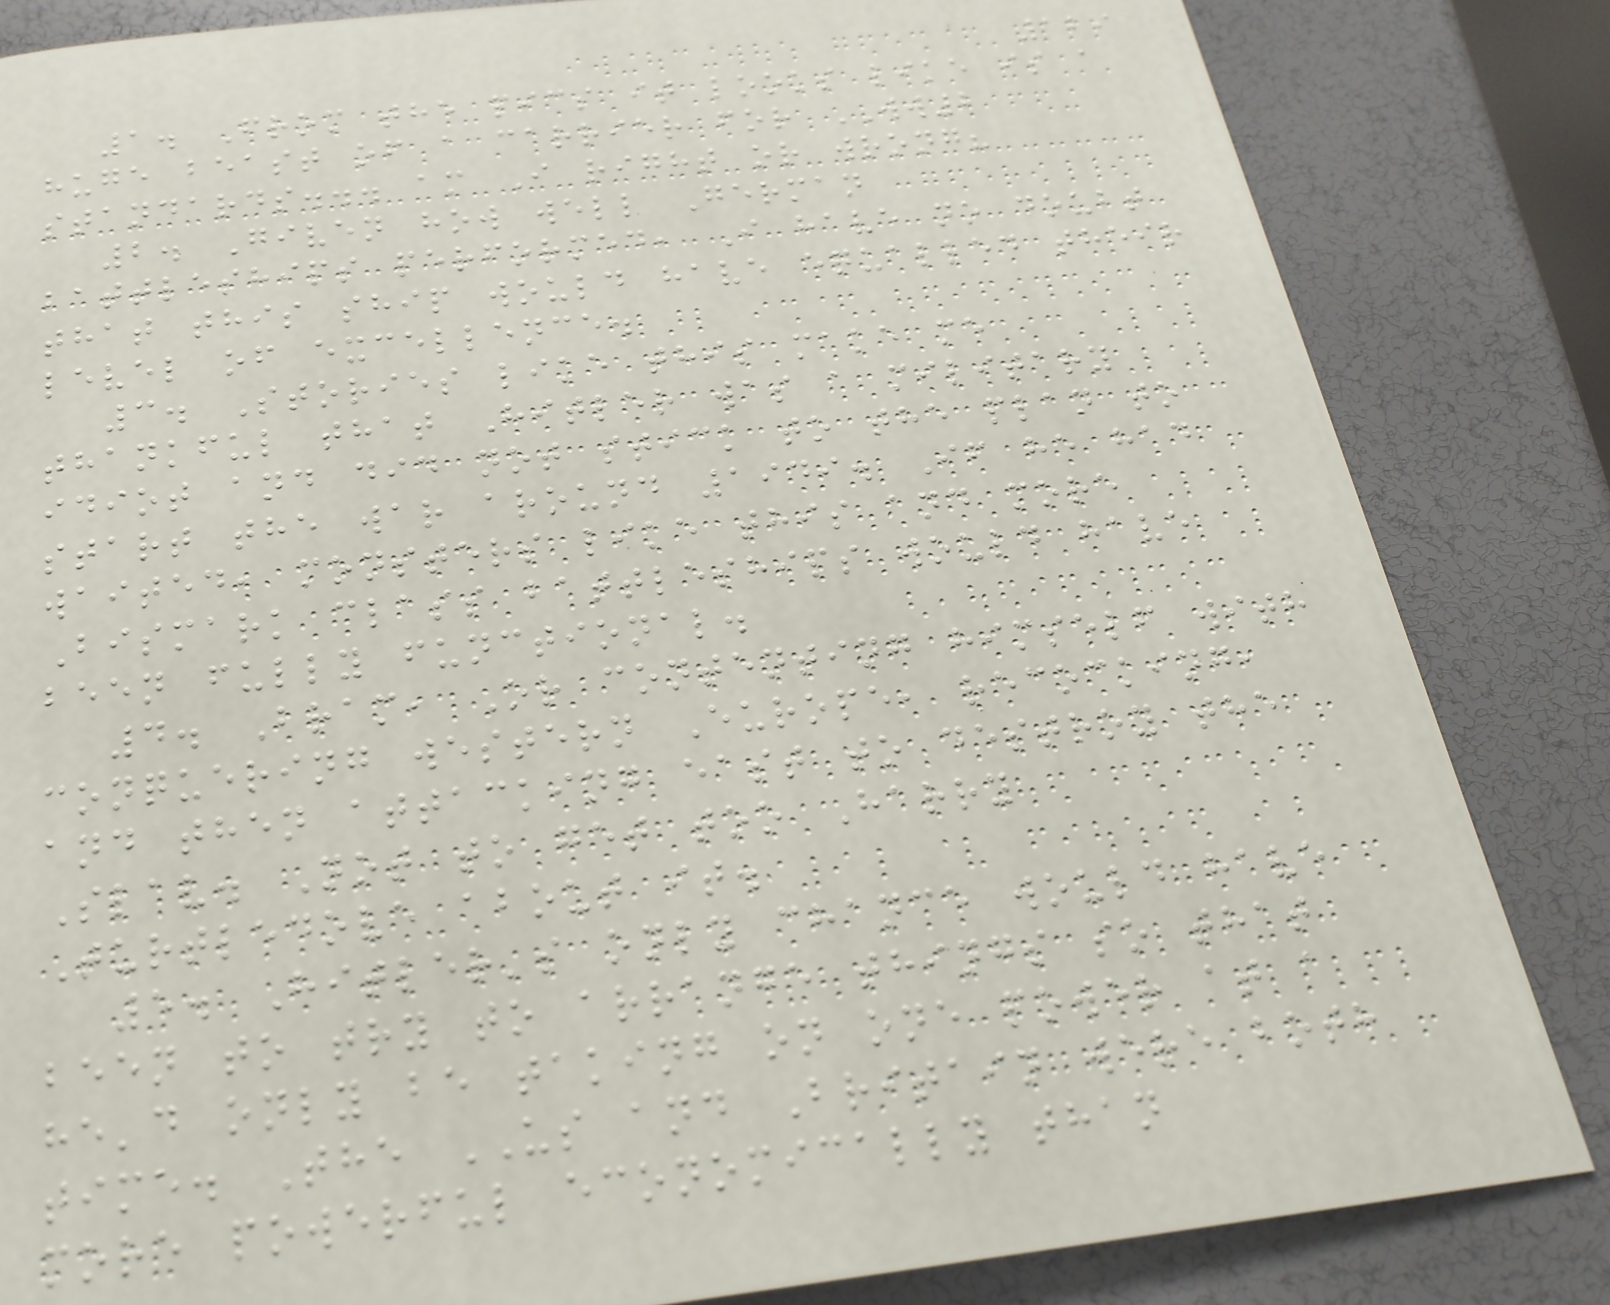129
1. From the pics it looks like is a
huge beast of a carrier for WW2
standards... am I right or wrong?
2. Given how well German
battleships performed, I have no doubt
that this ship would have equalled their
level of excellence.
3. Stories like this make me
thankful that Hitler was a military
idiot and did not stick to the plan to
start the war around 1949. If he had
waited, monsters like this and more
Bismark class battleships would have
been fully functional.
4. Bram, Or contenting himself with
conquering western Europe, recocking,
and then attacking east to destroy the
Slav. Not to get too Harry
Turtledove about it.
5. Hitler's only chance would have
been to try to arrange things so that
he'd only be taking on one power at a
time. The US and Britain were both
more powerful economically than
